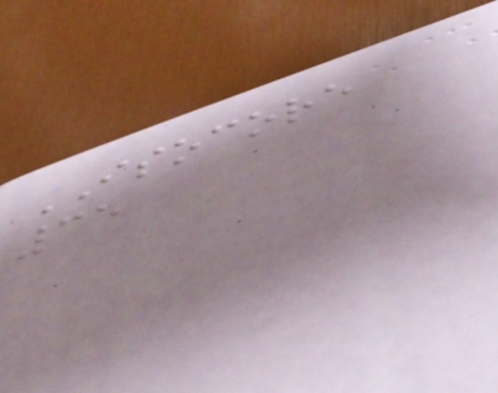ISOCORE
35
